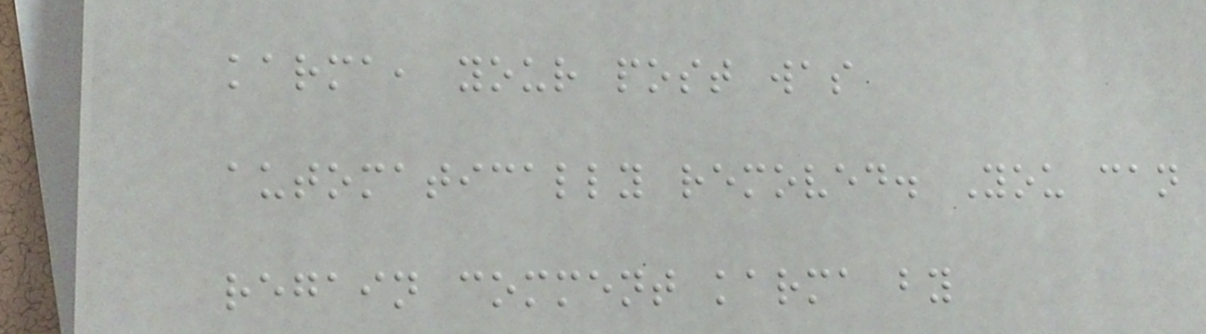karma, your post was
automatically removed. You can
regain comment karma by
